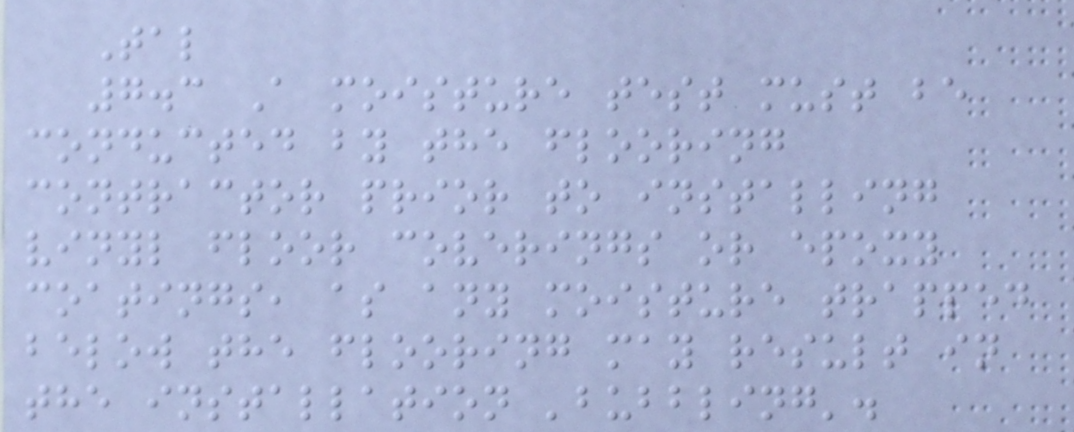Tal
7.3 A moisture test must be
conducted by the flooring
contractor prior to installing
vinyl floor coverings or epoxy
coatings, as any moisture trapped
below the flooring may result in
the installation 'bubbling'.
